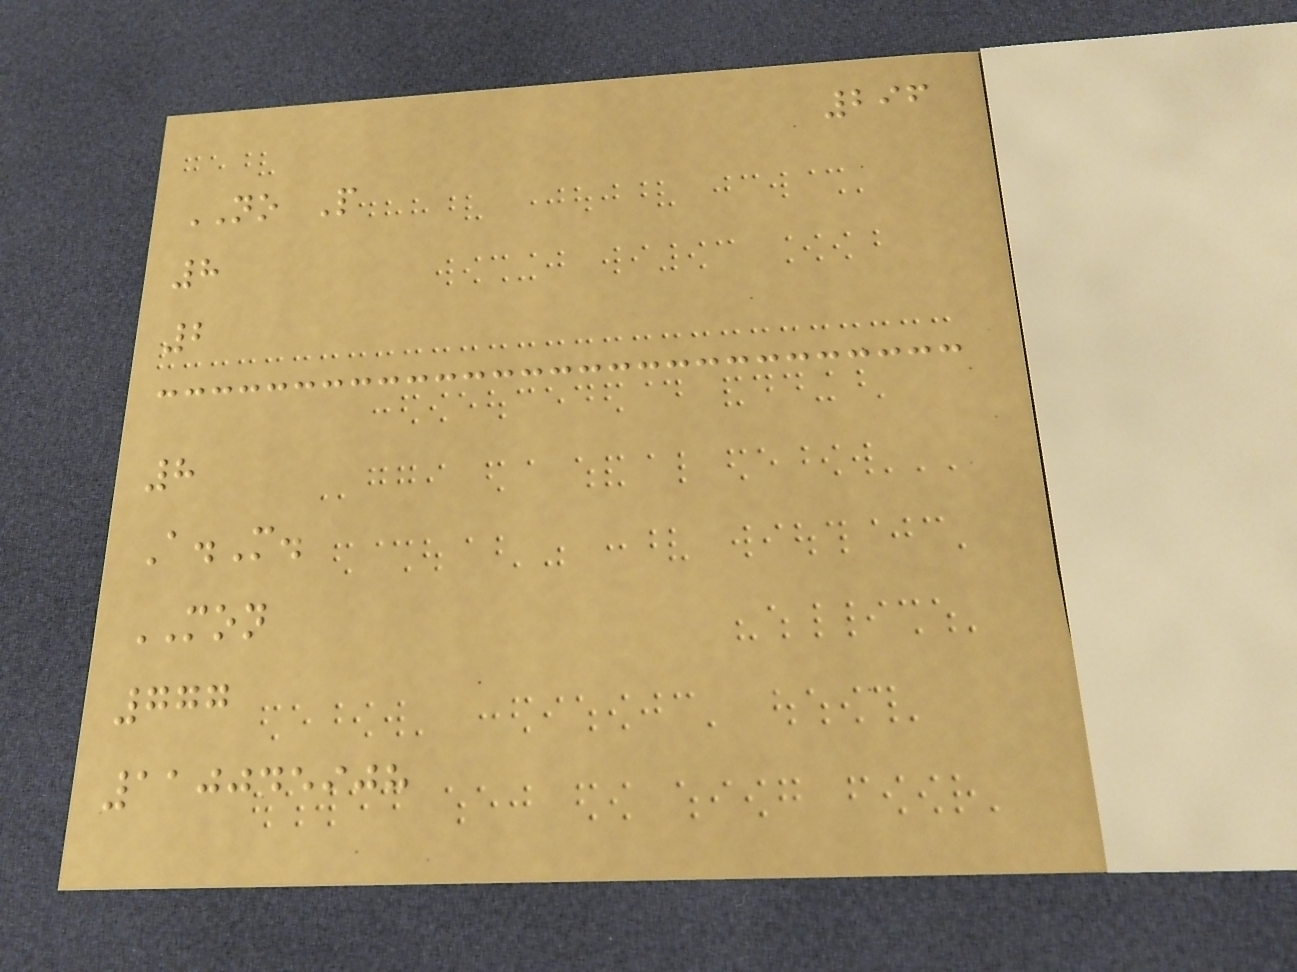296
NO P
8
2
8
A.M.
MON
777
110045908
